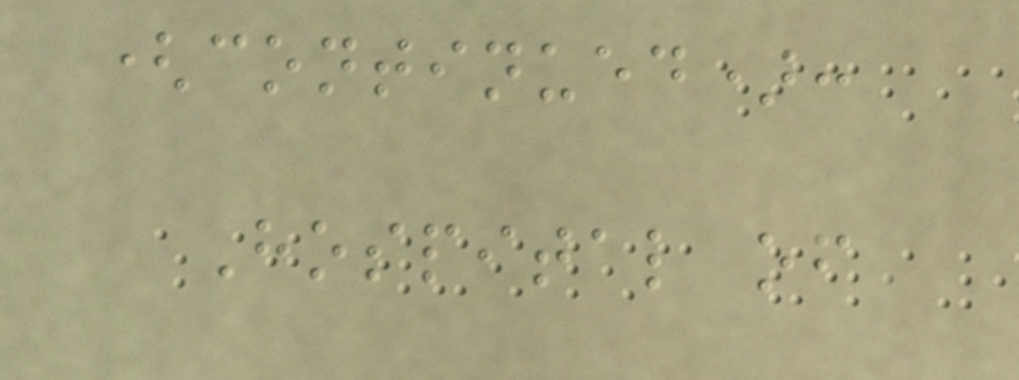(continued):
Hospital of
